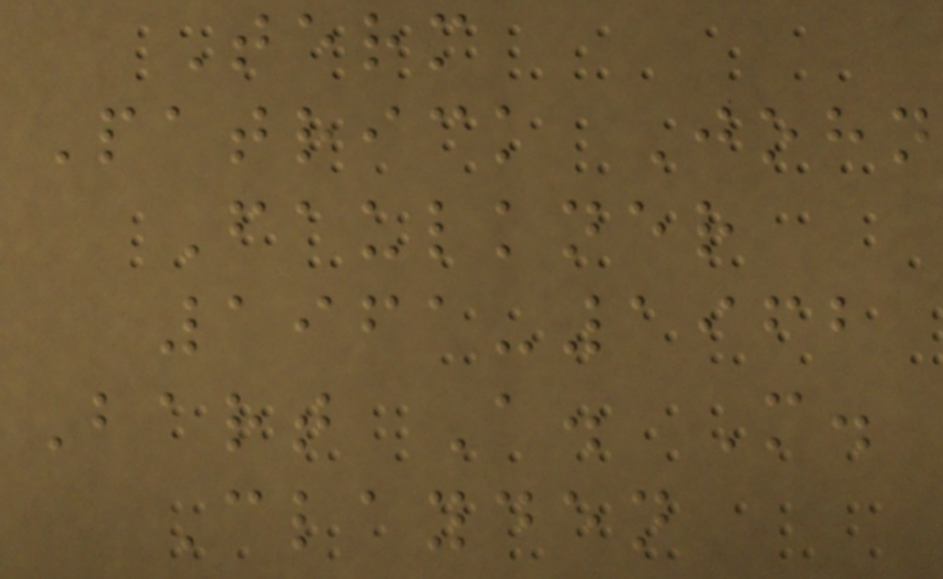Term
Patrick John
Faulkner
1961-1962
Bart A. M.
Clayden
